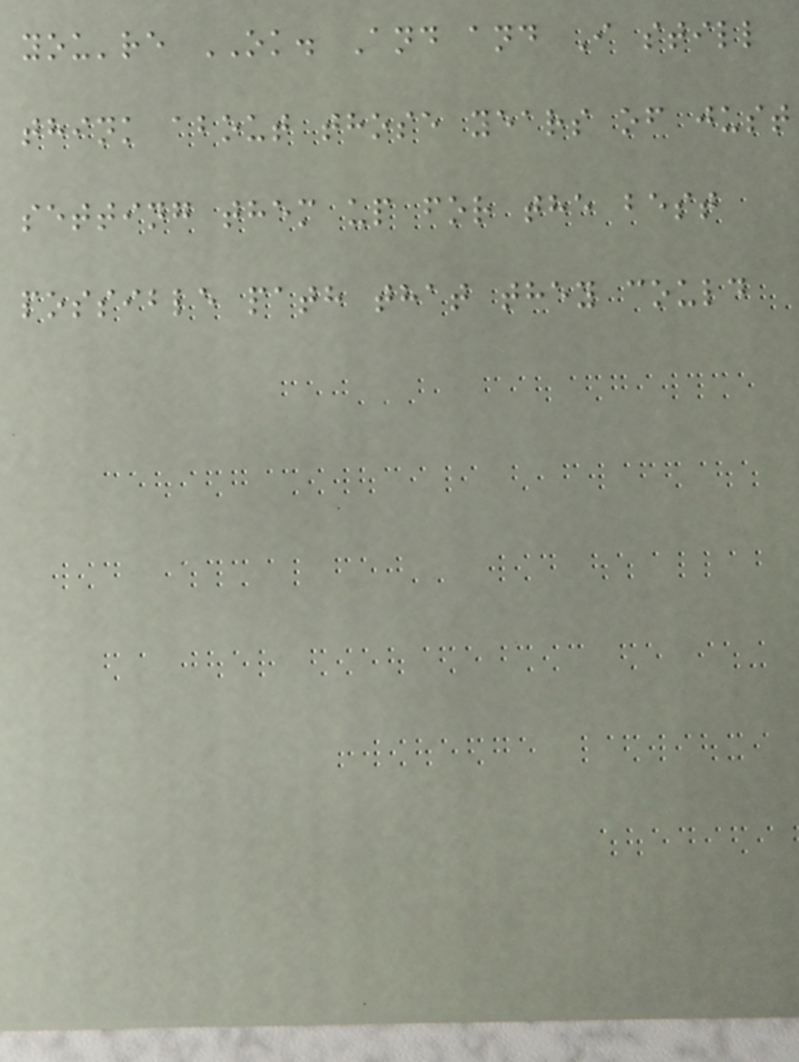you're OK. And and I still
think about those years of just
setting them up for the best
possible path that they could
